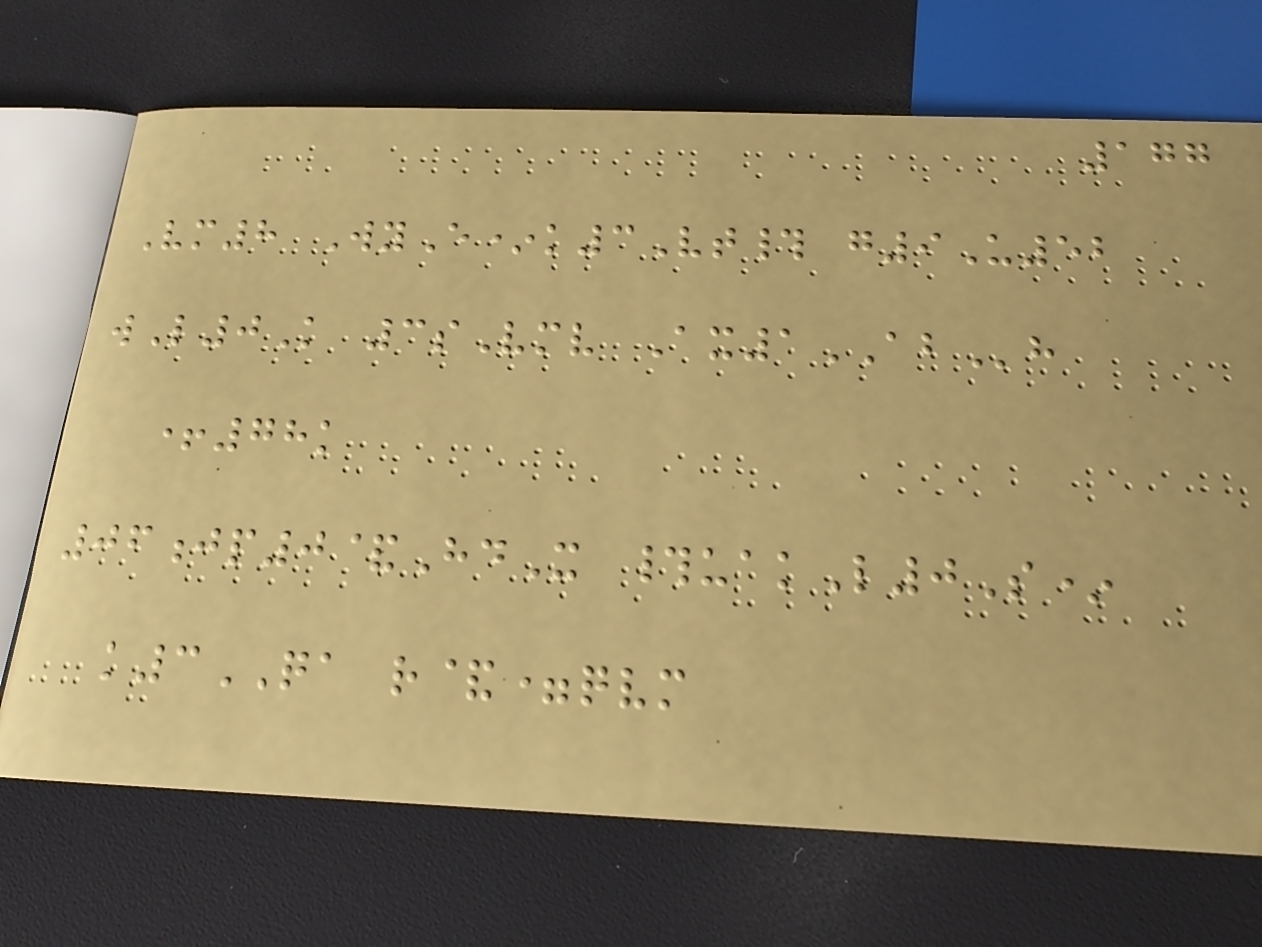177
Vm8 WyE*k3Vt# g9U52
wL0K 3sVmv Ax1ABh
+78k
06jp0&HdX #uakL0S*
k3QA r&=qvm
